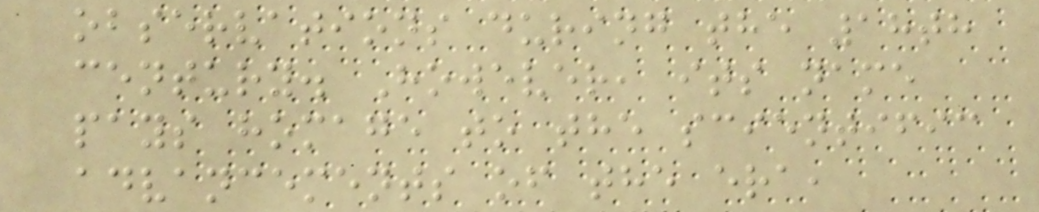observations during the 18th
century. However, its name
pays homage to the scientific
advancements of the era,
